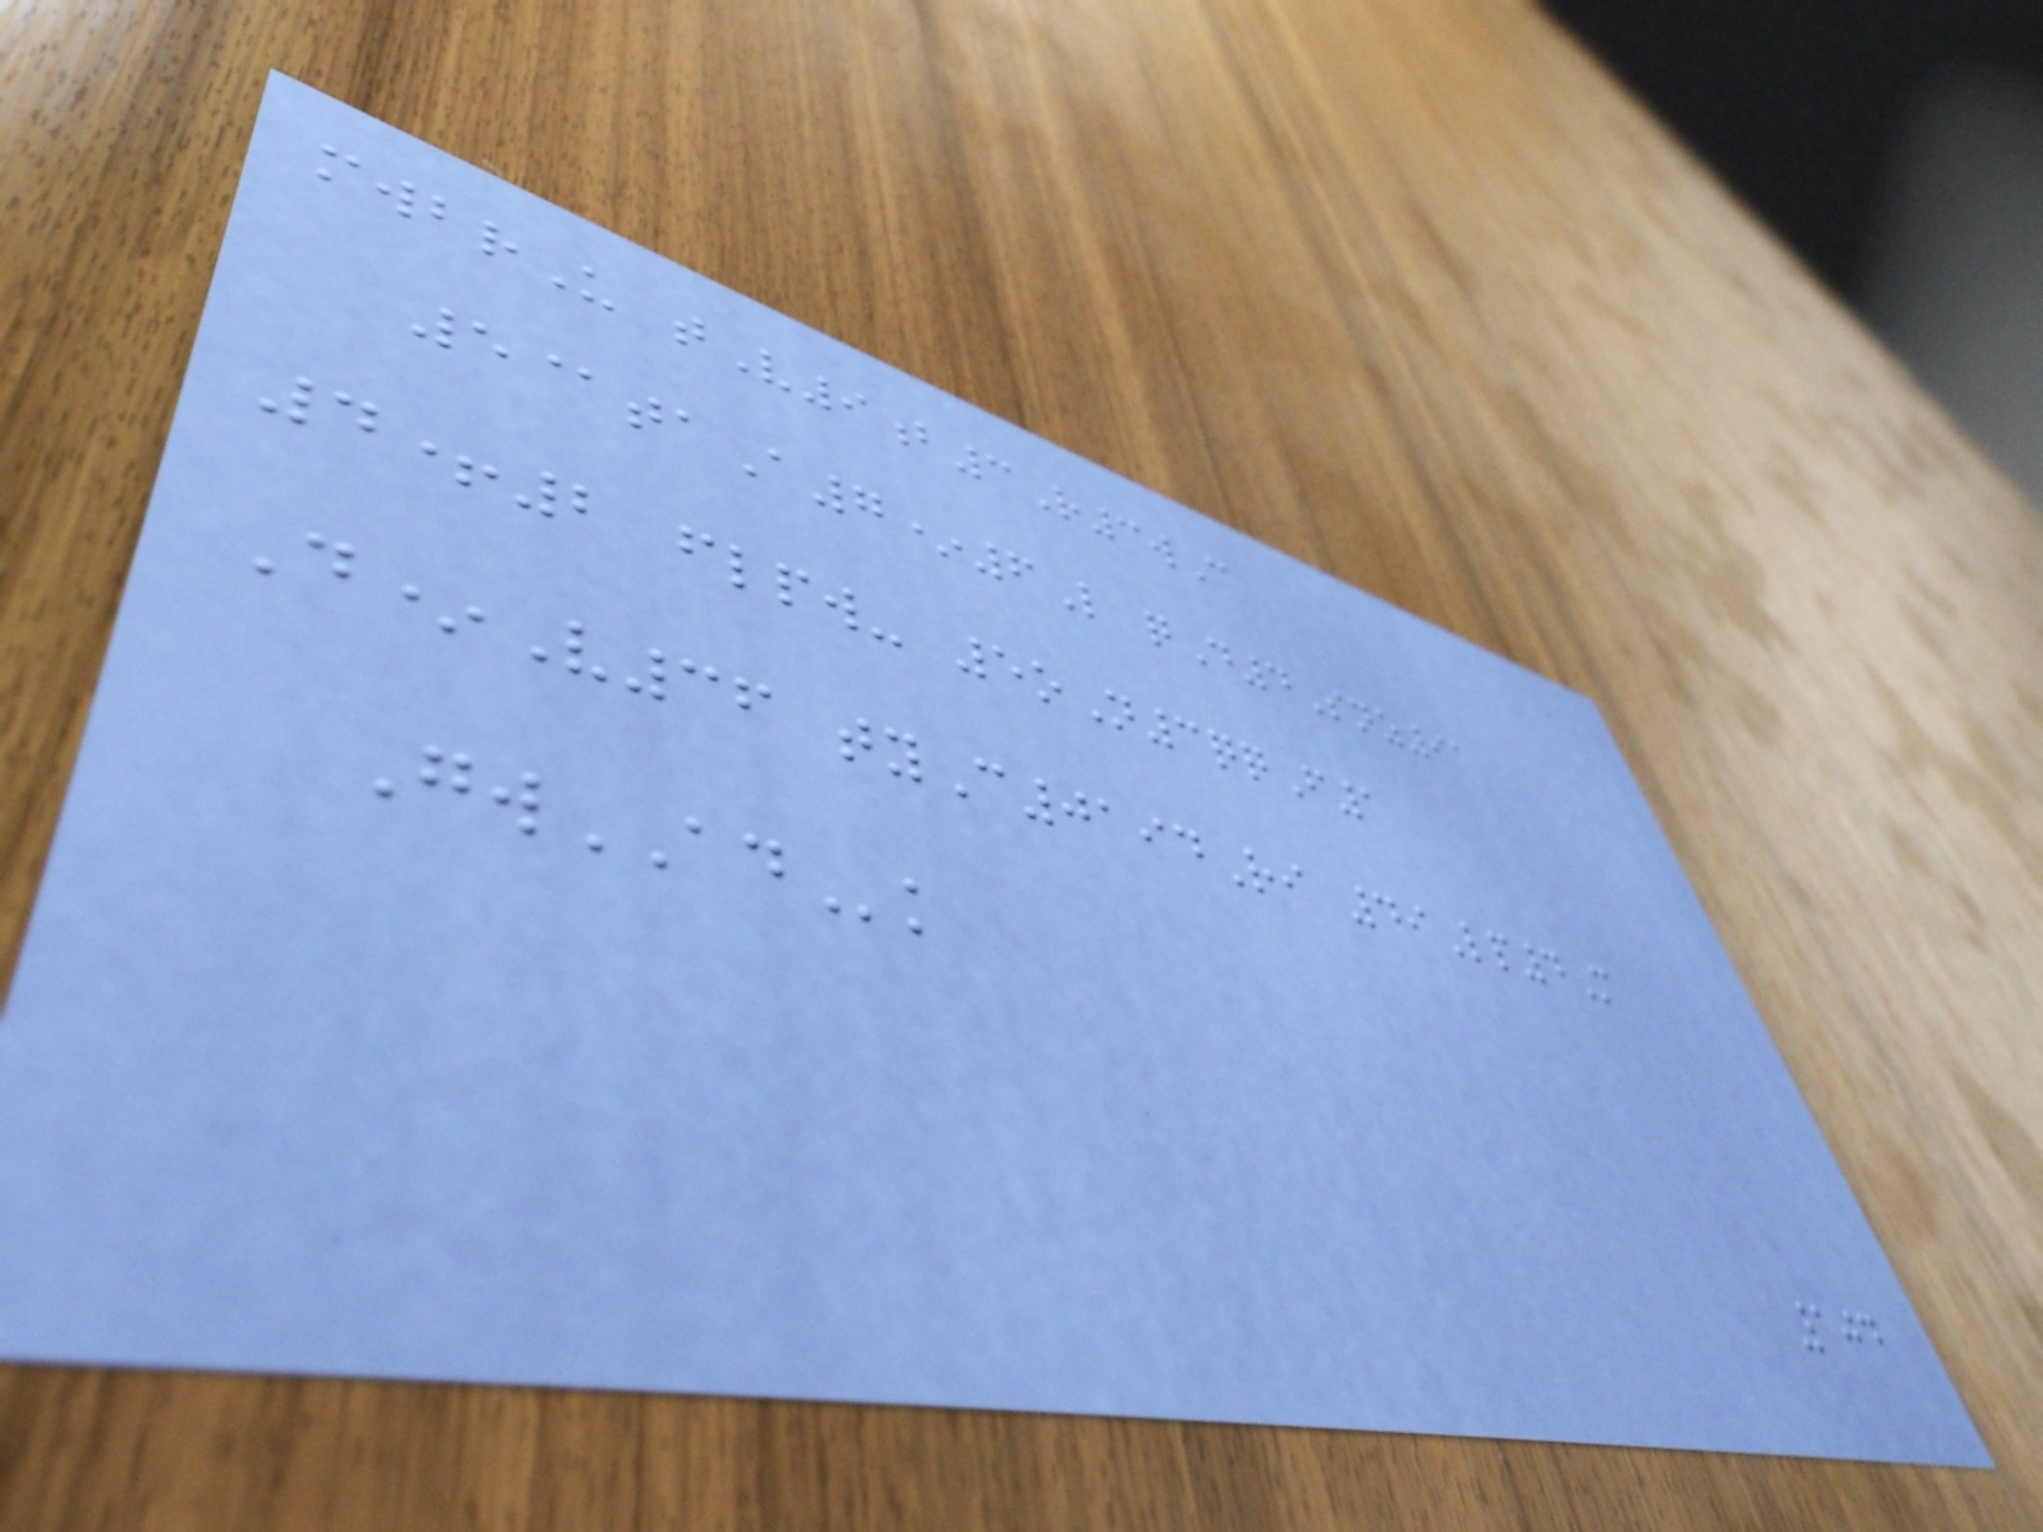mwbrU tV9b3R3wC
5@taA7*6L qD4Snz91
4+2 flpw- 5oN3qqF1
D*V36 tyC0194Ri 49Lp4M
GwADk
104
